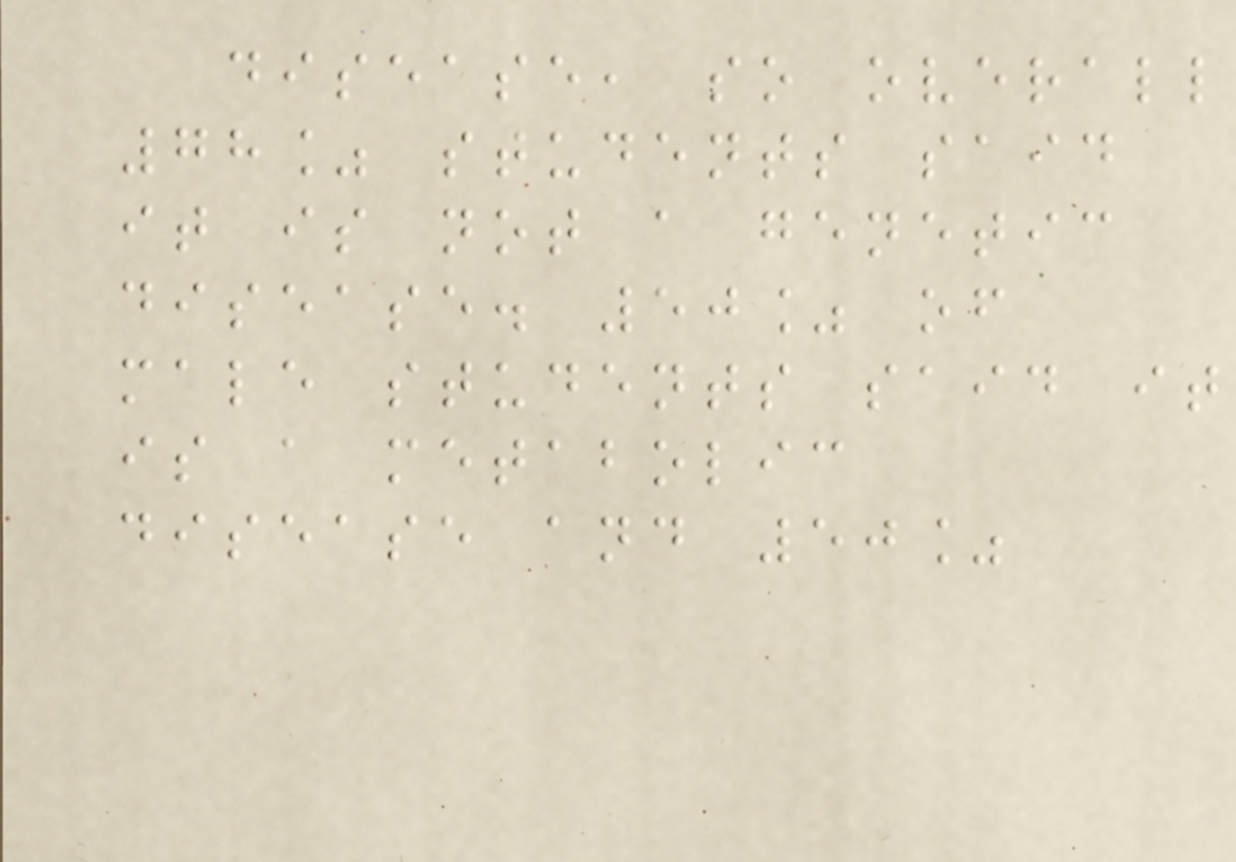disease, so overall
78% students said
it is not a genetic
disease. 50% of
male students said it
is a metabolic
disease and 50%
